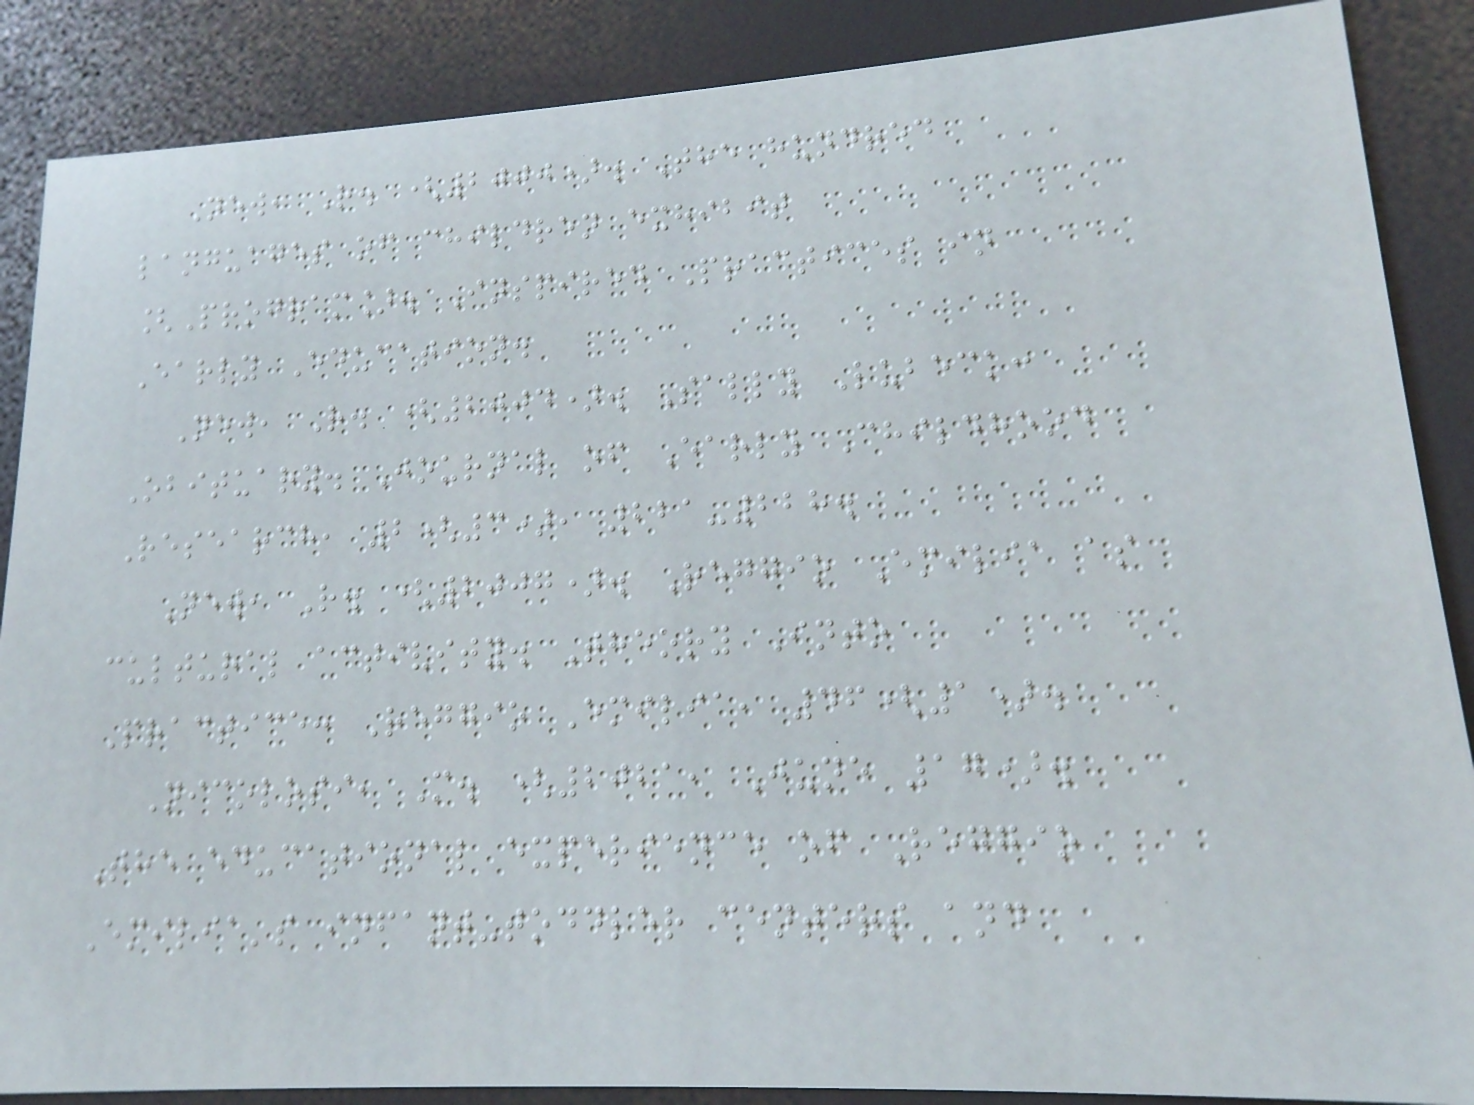New, R. (2000). The hundred
languages of children exhibit
[Program]. Inspired Practices in
Early Education.
New, R. (2004). Sally Lubeck:
Obituary. Journal of Early Childhood
Research, 2(3), 221-228.
New, R. (2007). Reggio Emilia as
cultural activity. Theory Into
Practice: Reggio Emilia, 46(1).
Nicolosi, M. (2021, June 17).
The educational experience of Reggio
Emilia's infant-toddler centers and
